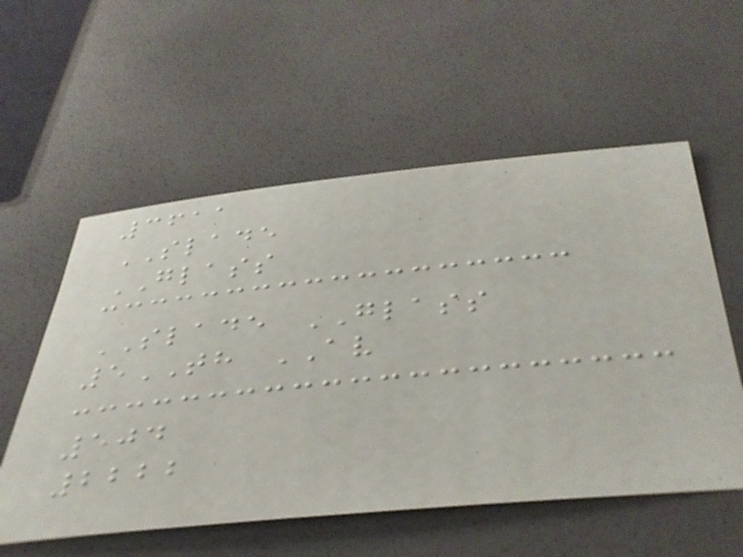3611
SLADE
GLASS
SLADE GLASS
5TH AV
504
2222
